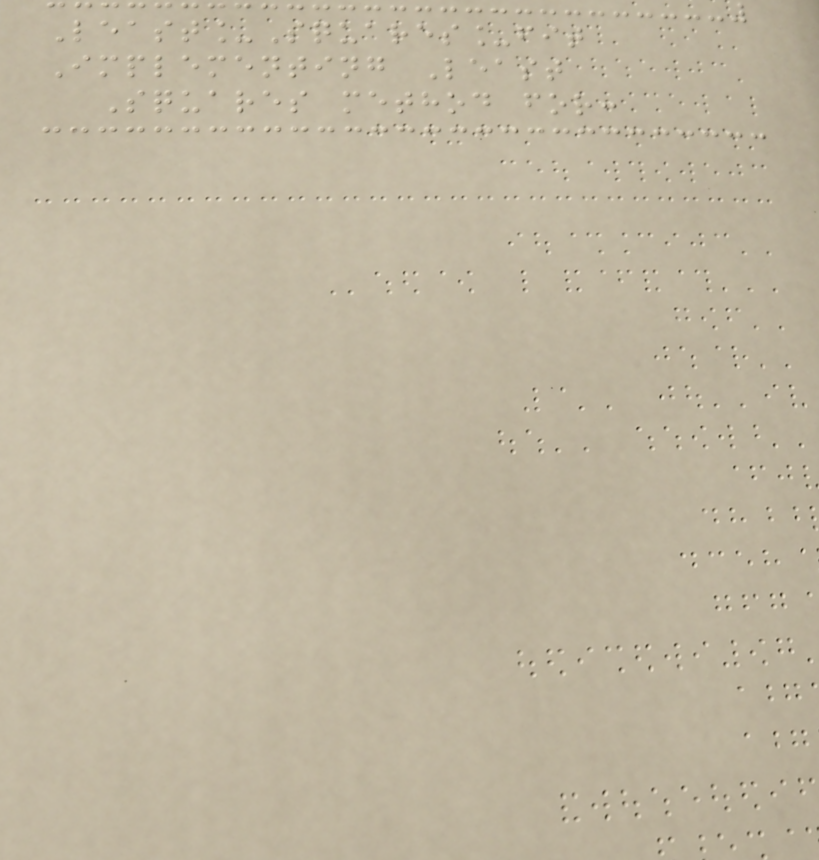Least_Squares_fit
Implementing Least
Squares method for:
